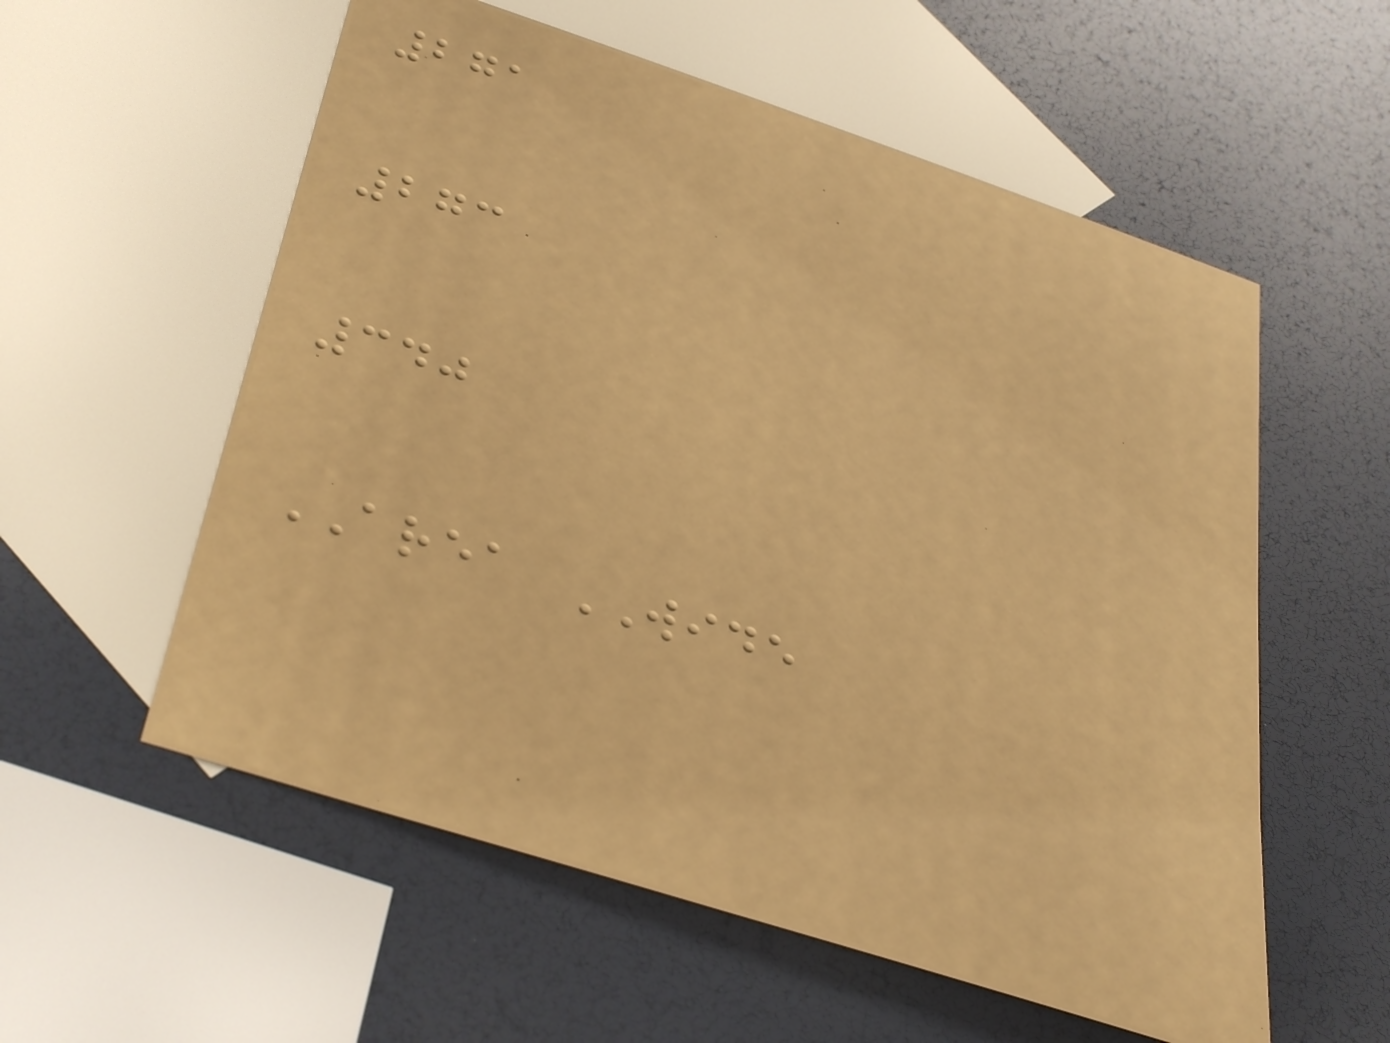271
273
340
AREA WIDE
